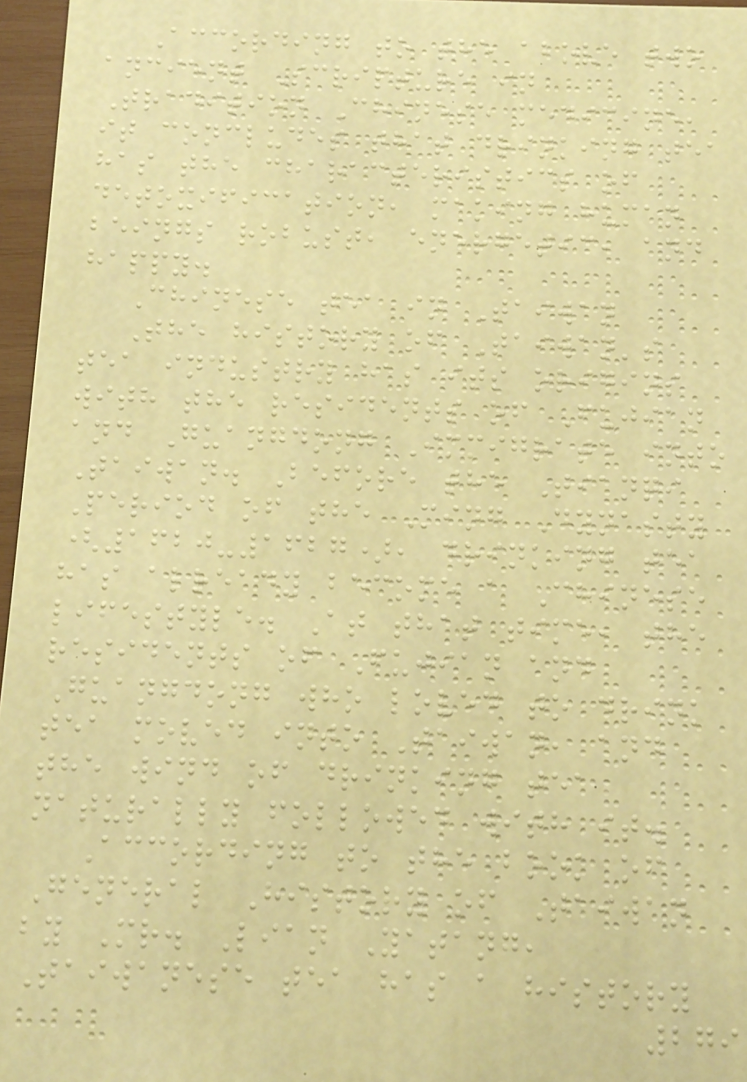According to the above two
ancient Scripture in
Tradition Chinese medicine,
it concludes that drinking tea
has the characteristics of
detoxification, making human
beings robust, energetic, and
happy.
Chinese tea in Taiwan
The history of Taiwan's
tea industry has its origins
with the residents of Fujian
and Guangdong Immigrate into
Taiwan. Before the Tianqi
Period of the Ming Dynasty
(1620-1627), drinking tea
has already become a Chinese
lifestyle. At that time, the
residents of Fujian and
Guangdong who loved to drink
tea moved into Taiwan, and
the wind of drinking tea
naturally followed with it.
According to the book of
General History of Taiwan
by Mr. Lian Yatang,
Taiwanese tea has a history
279
